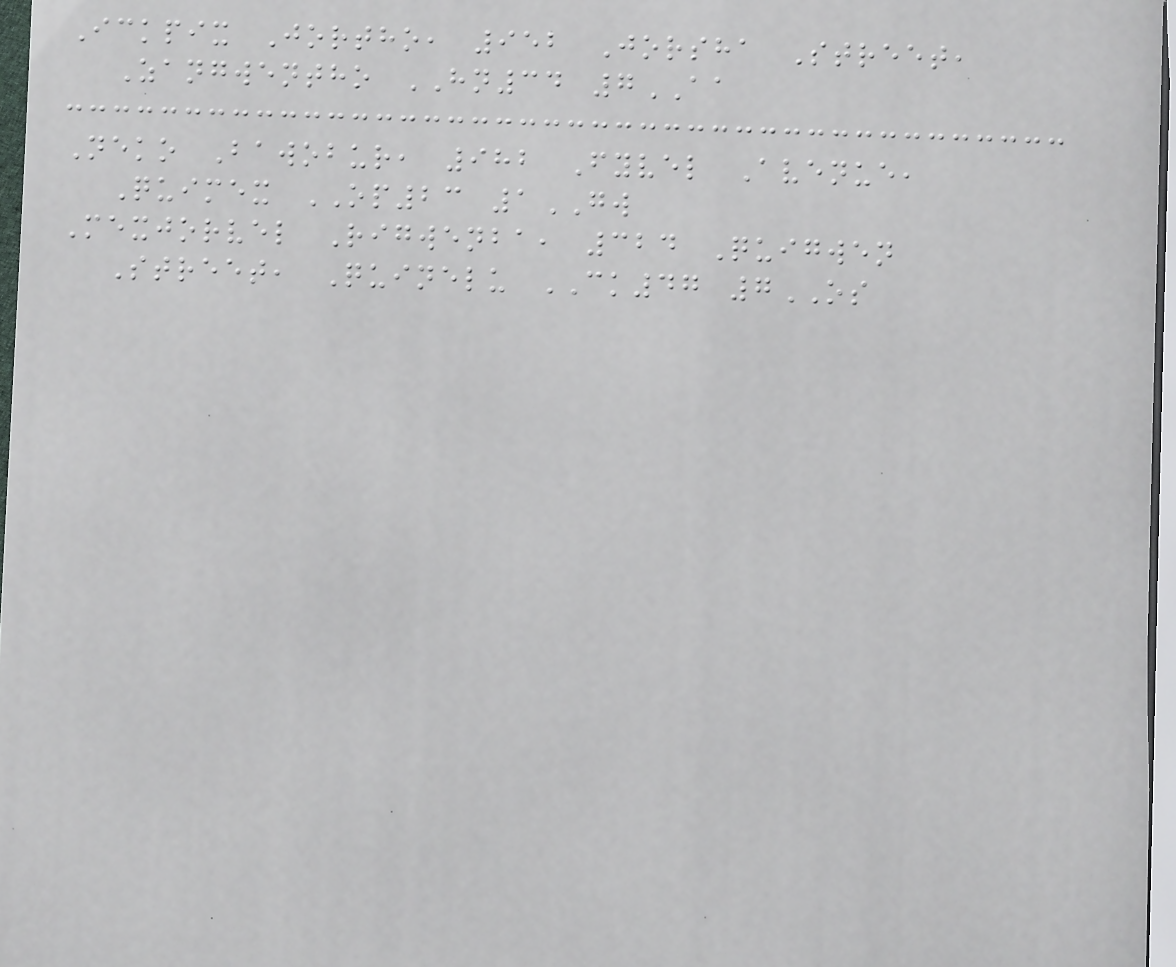Ickpix Jortho, 952 Jorsha Street,
Zangwentho HN34 7AA
Neko Bawobur, 982 Fyvel Avenue,
Quimex OP23 1GW
Mexjorvel Rigwenba, 324 Quigwen
Street, Quinelu CK47 7OS
